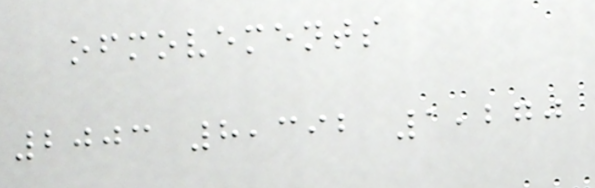ofmovements
2003 8,392 1,270
